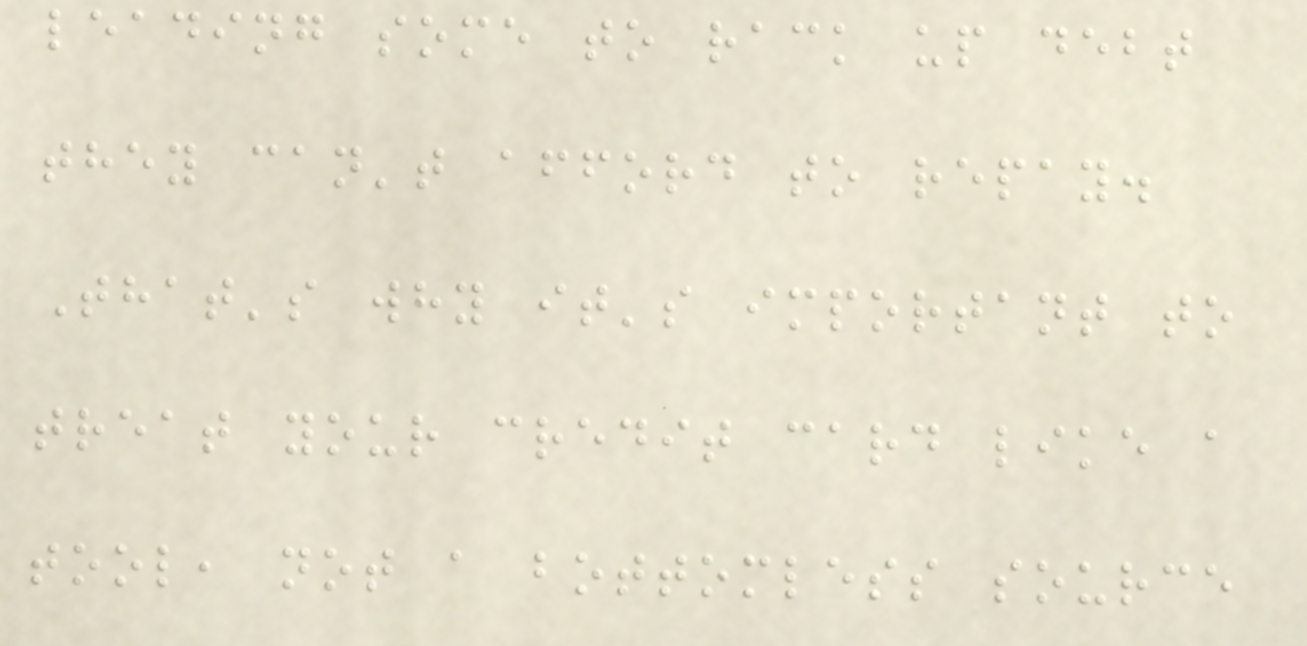leading some to rack up debt
they can't afford to repay.
That's why it's important to
treat your credit card like a
tool, not a bottomless source
